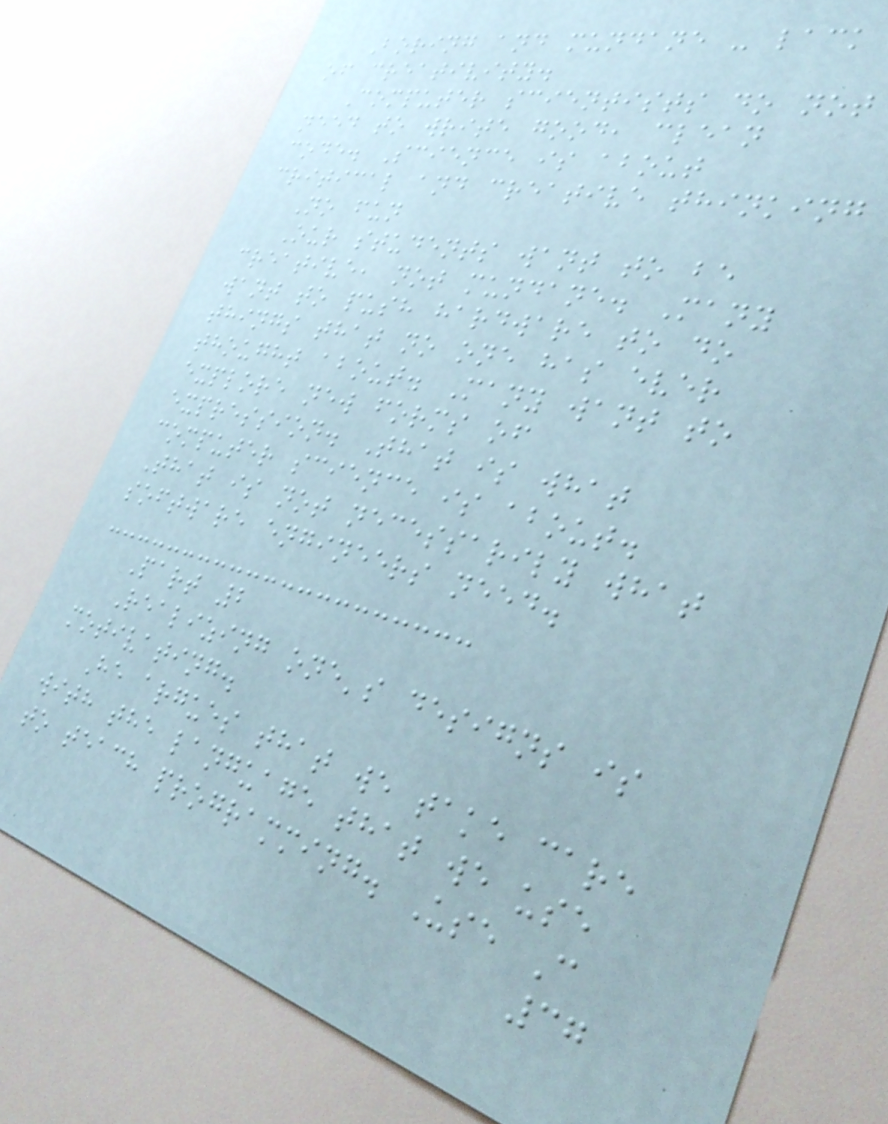Boring and mundane - lack
of creativity.
Computer scientists do not
need to write good, clean
code. Science is about
critical and creative thinking
No fun
Our students want to be
creative, not mundane. Many
want to push hardware to do
things that no one has ever
thought about. Many want to
explore new forms of
expression. That is what
computer science is about.
That is not necessarily what
software engineers need.
Part 2
Realizing one's designs is
motivating.
He argues that we take care
with the language that we use
to teach programming. Use C
37
